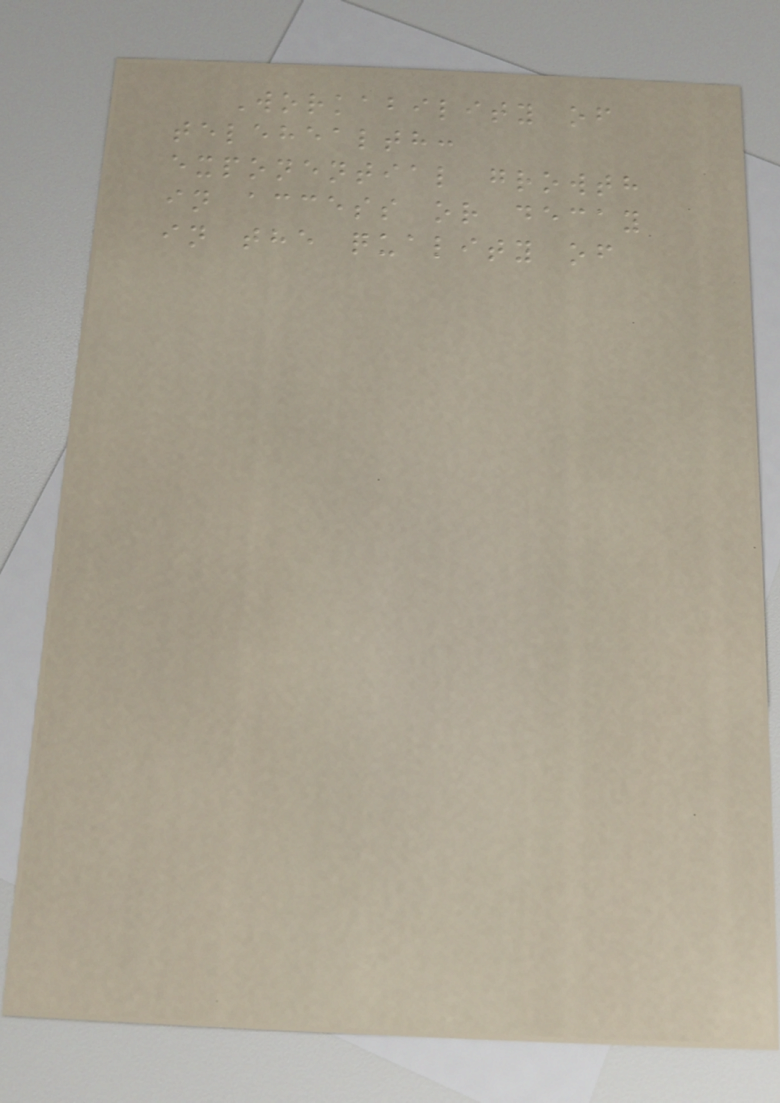Workability of
telehealth:
exponential growth
in access or decay
in the quality of
